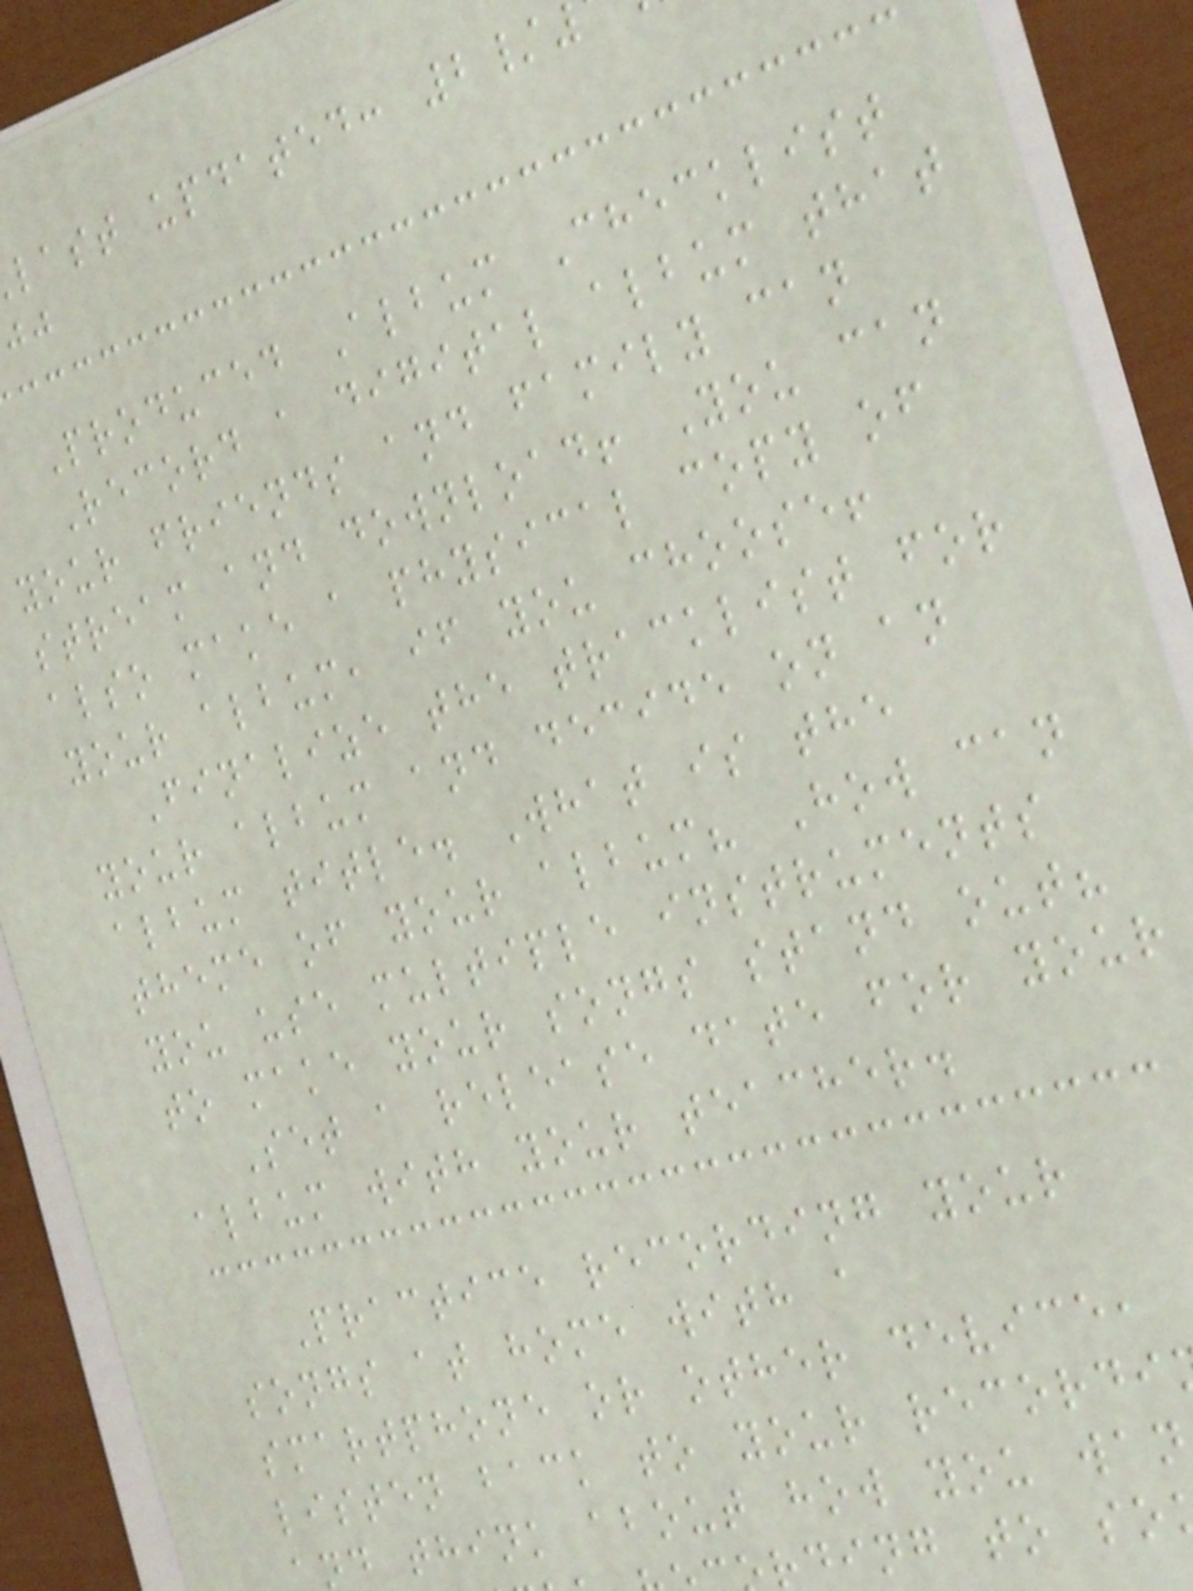last updated: 2/
Produced Album Checklist
Record a digital album that
your friends and family can
stream and download! You can
also make a physical copy of
your album, if you choose!
Finalize the tracklist for
your album and decide on an
album title. What is the
theme of your album? How can
you use multiple instruments
to make your songs stand out?
Set a release date for your
album with your teacher.
Practice recording your
songs at home with a
smartphone or other device,
listen back to your recordi
nd think about how you wan
rding to so
